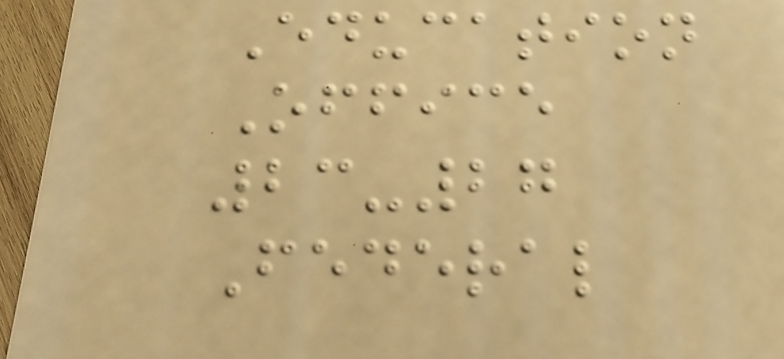Education
Office
23-27
Federal
